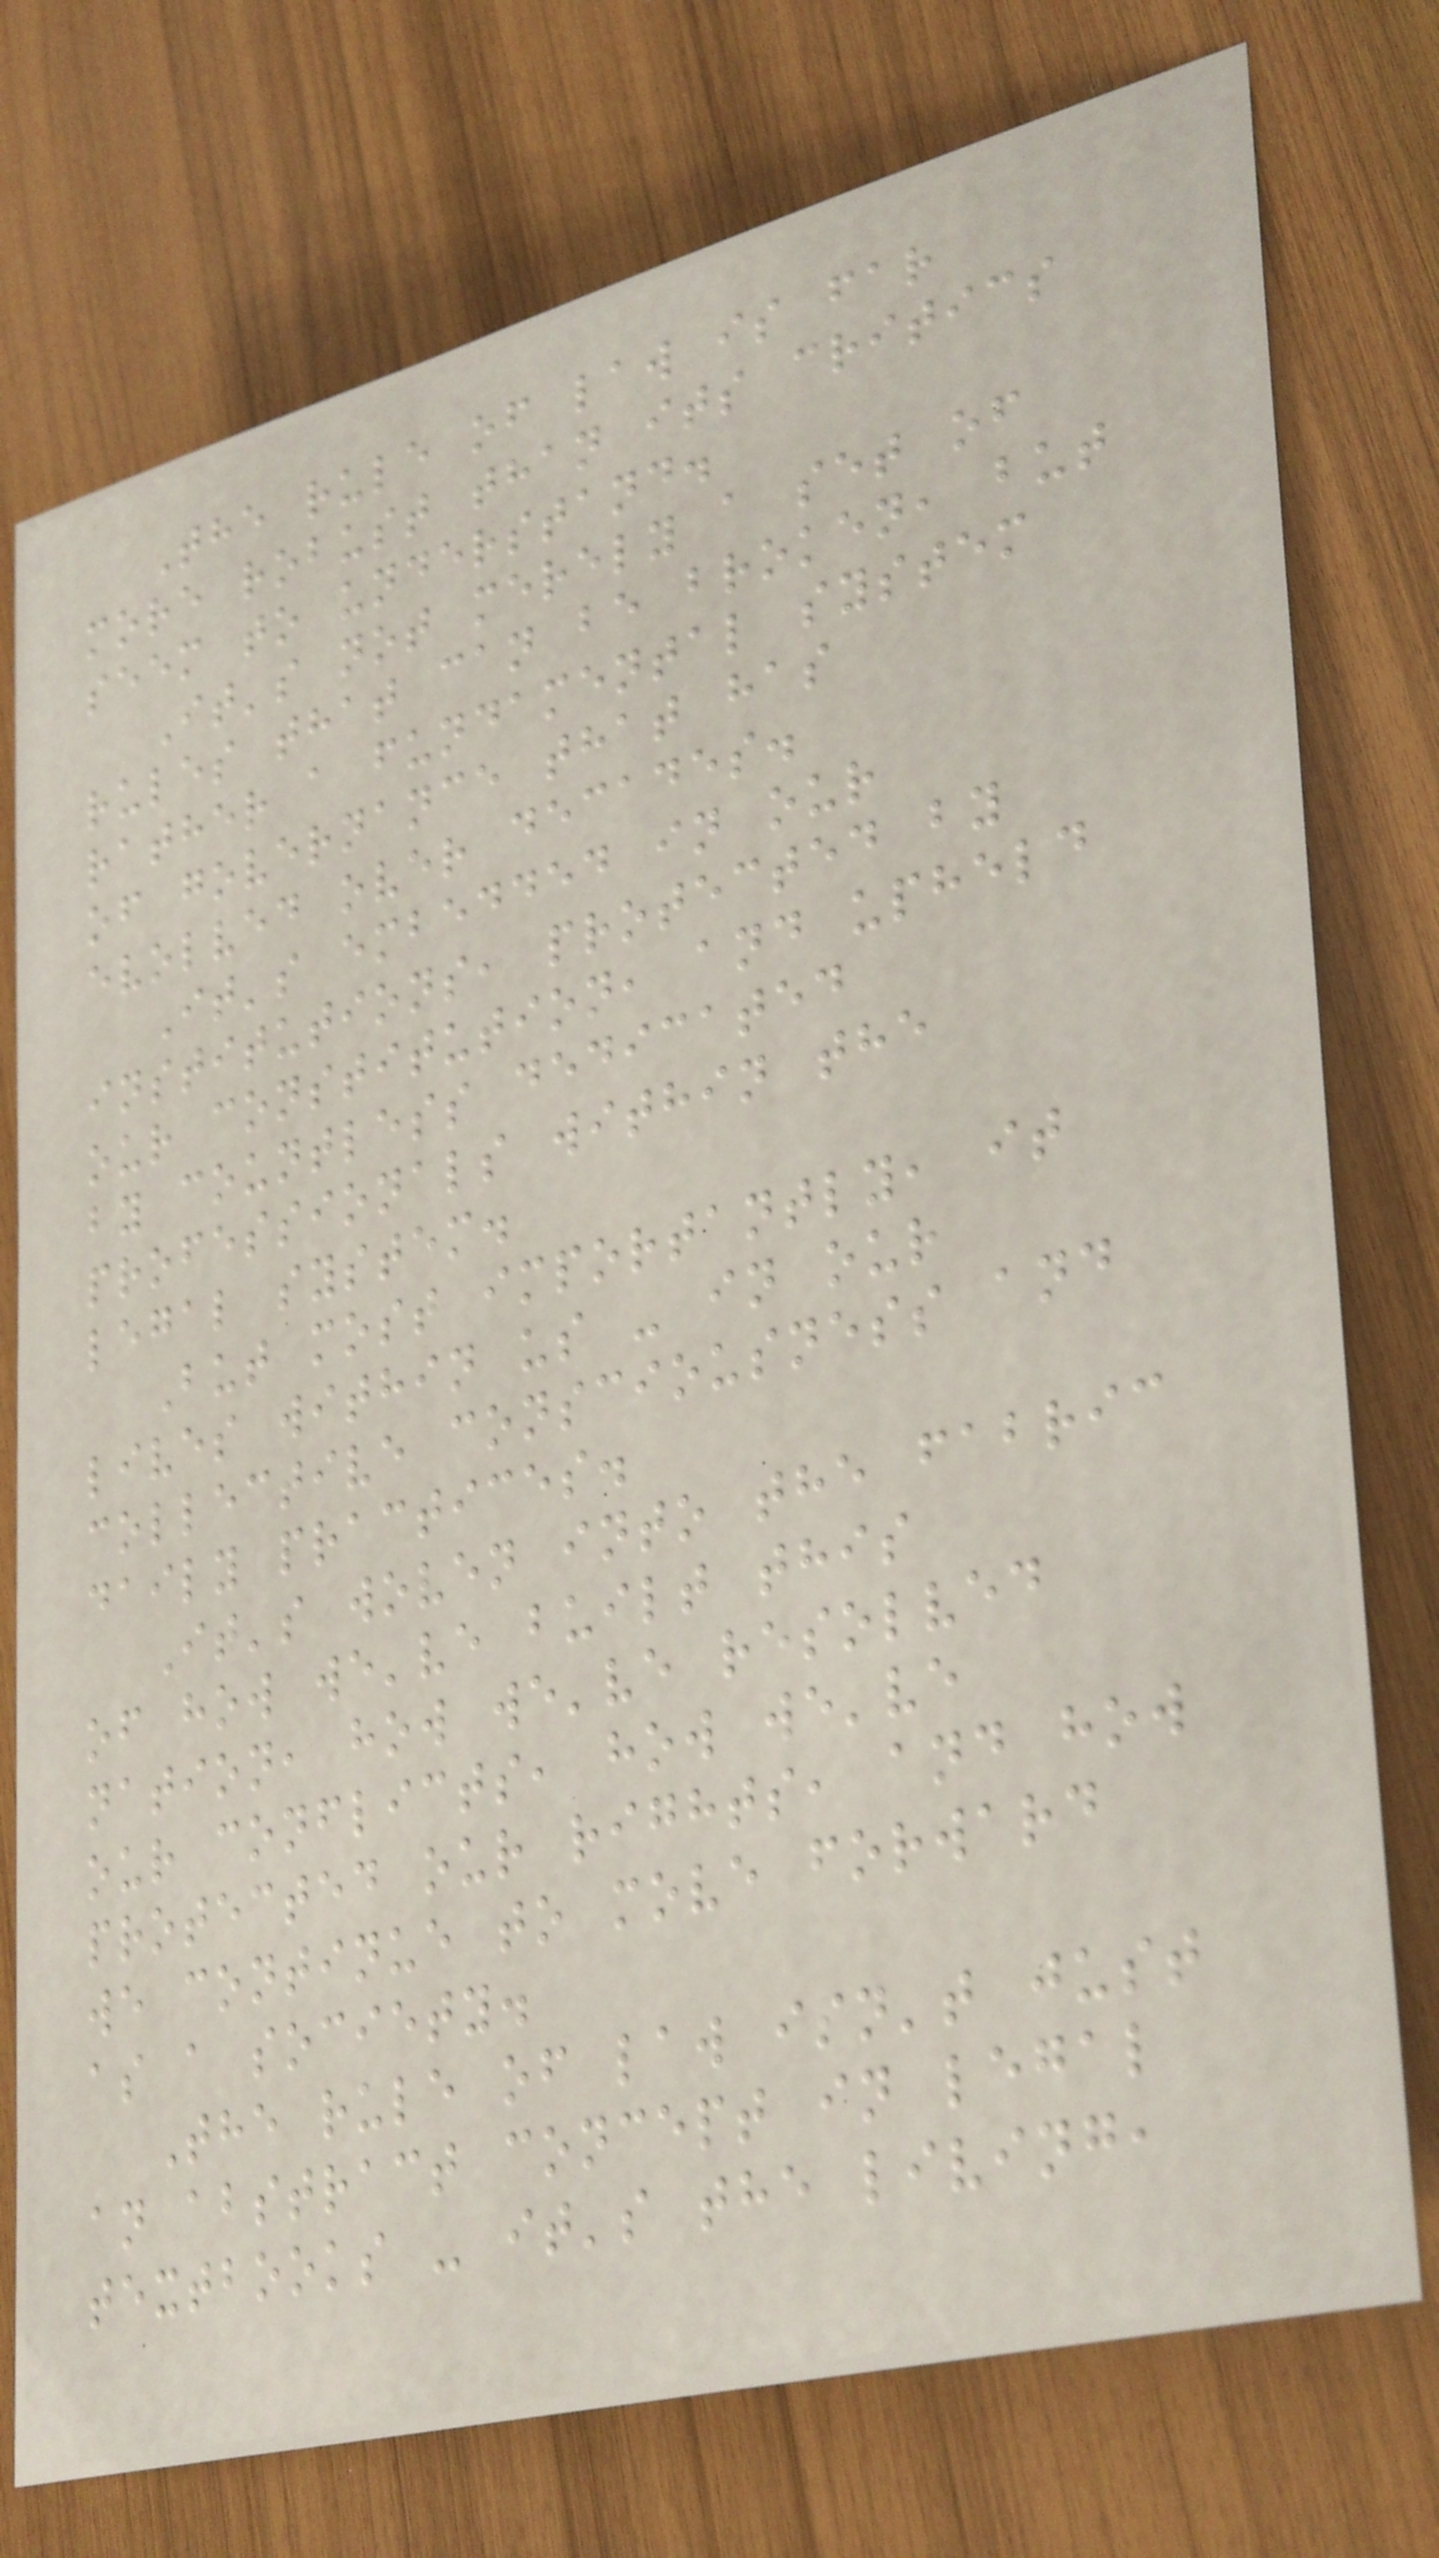The rule of law is far
more robust than its critics
seem to understand.
It's not merely a set of
rules that can be broken, but
rather a fundamental system
of governance that has
evolved over decades.
It's embedded in our
institutions, protected by
our constitution, and upheld
by countless dedicated
professionals within the
legal system.
But most importantly, it
lives within us - in our
collective consciousness and
daily practices.
It's woven into the fabric
of how we've built this
nation, how we've resolved
our conflicts, how we've
protected our rights, and how
we continue to move forward
as a society.
The rule of law isn't just
an abstract concept in legal
textbooks - it's the living,
